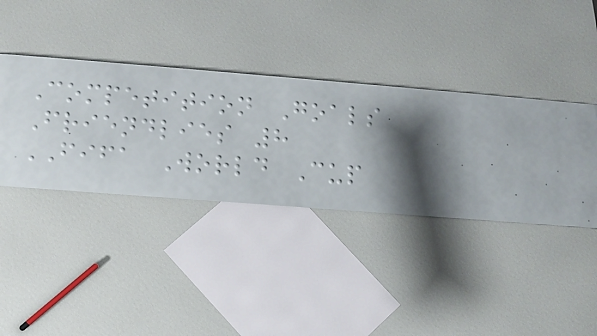Competition Goals
Friendlies 8
FIFA World Cup
